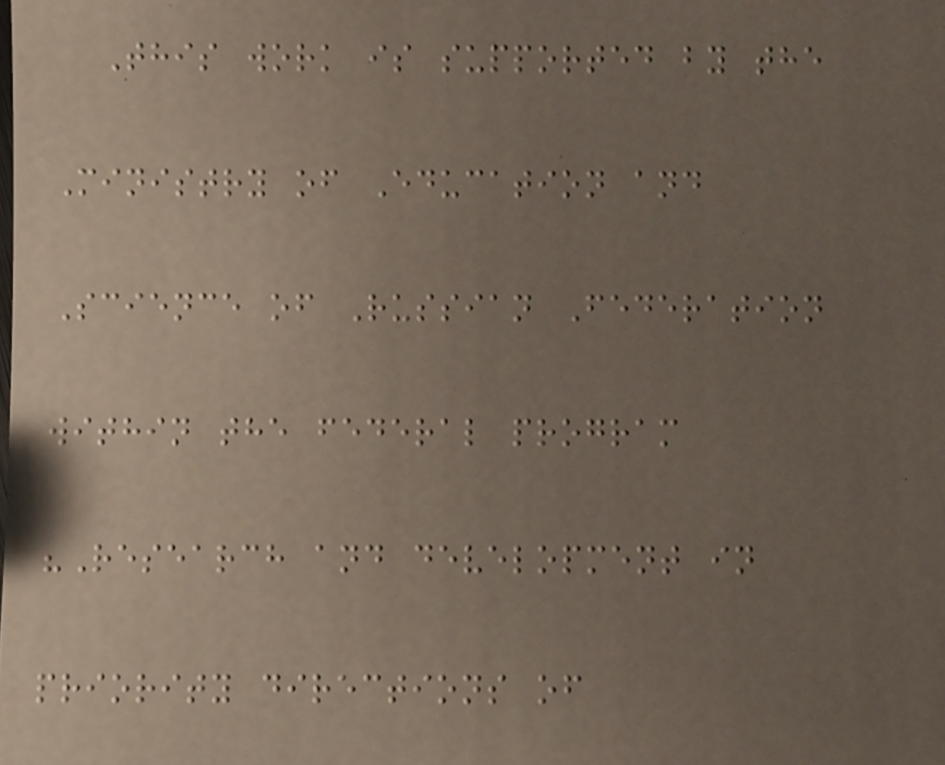This work is supported by the
Ministry of Education and
Science of Russian Federation
within the federal program
"Research and development in
priority directions of
